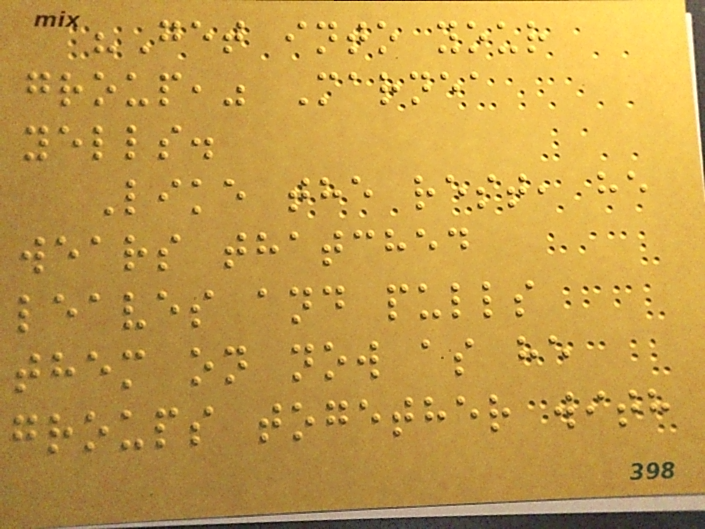"Get into your
group," Marnea
yells.
Like the rest, he
wears thatched
leaves and pulls
them on now as he
groups together with
